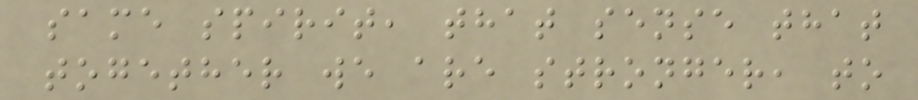same spirit, that sense that
together we are stronger, to
